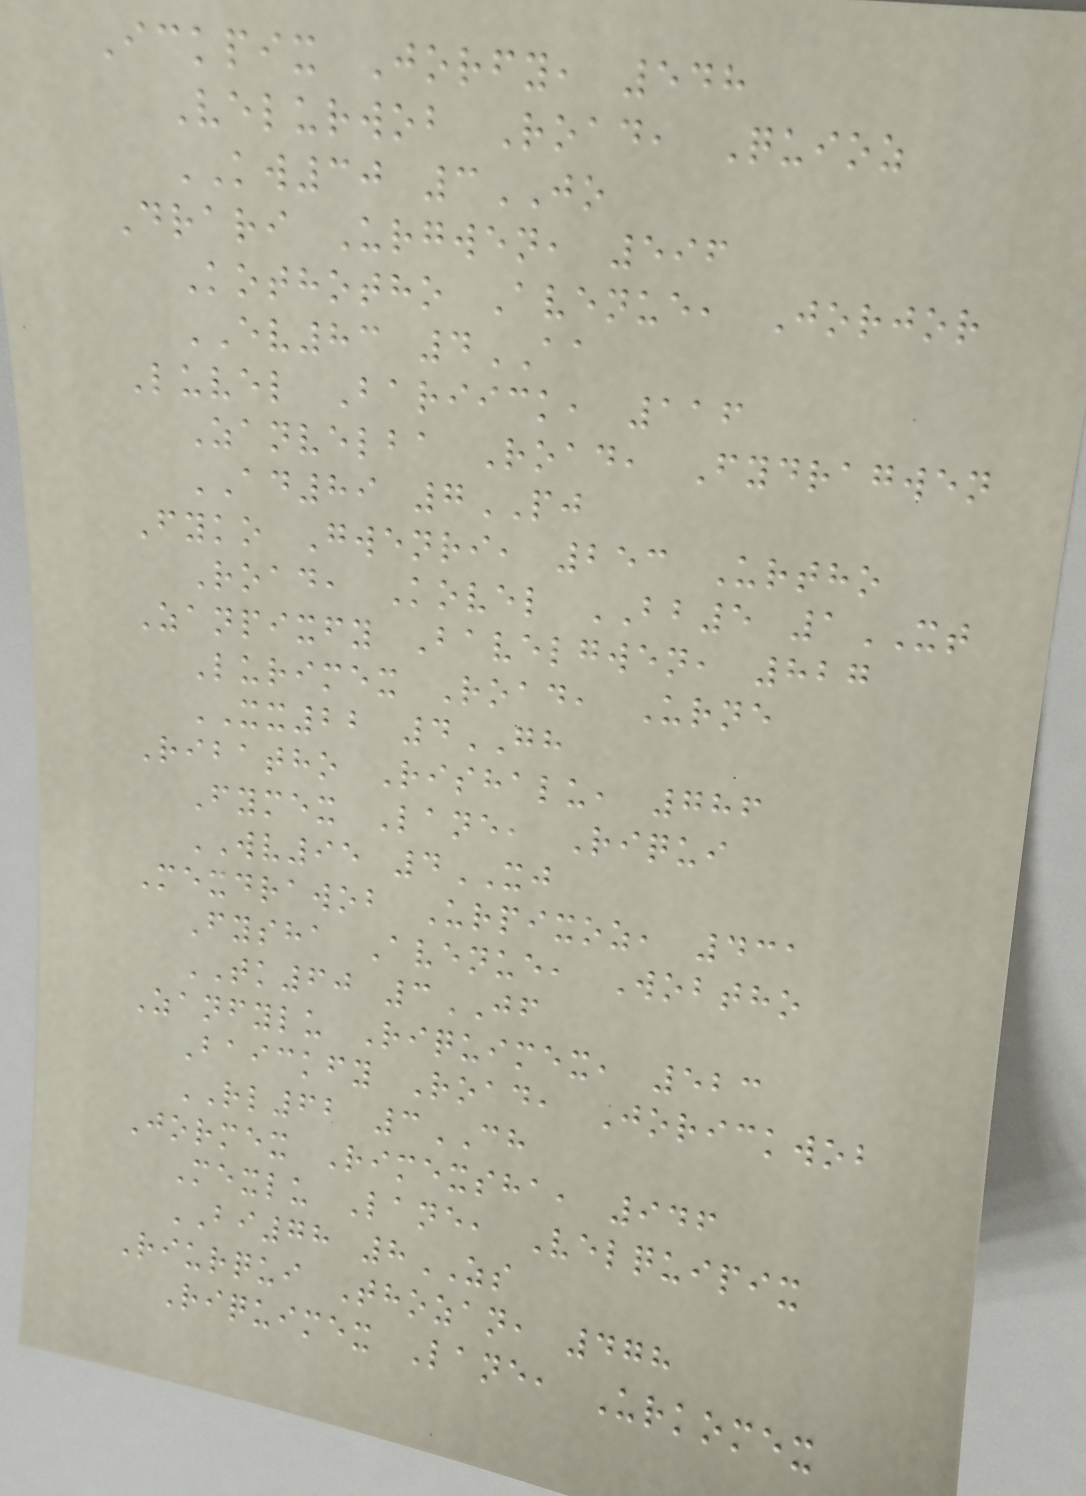Ickpix Jorfy, 548
Velurwob Road, Quioz
KW30 3JO
Drari Urgwen, 596
Kothotho Avenue, Jorjor
EV83 4AA
Luvel Bariick, 116
Zanvelba Road, Fydragwen
AD89 7PJ
Fyko Gwenri, 253 Urtho
Road, Kovel BB5 1XT
Zanpixfy Bavelgwen, 827
Lurimex Road, Urne
XX22 4GH
Ribatho Rishalu, 786
Fymex Lane, Riqui
WV95 4XJ
Mexdrawob Urpixoz, 431
Fysha Avenue, Wobtho
TK60 3JF
Zanfylu Riquimex, 523
Baickfy Road, Jorickwob
RL62 3CH
Jormex Rimexsha, 946
Mexlu Lane, Velquipix
BI78 8ZS
Riurqui Thozan, 478
Riquimex Lane, Urkomex
